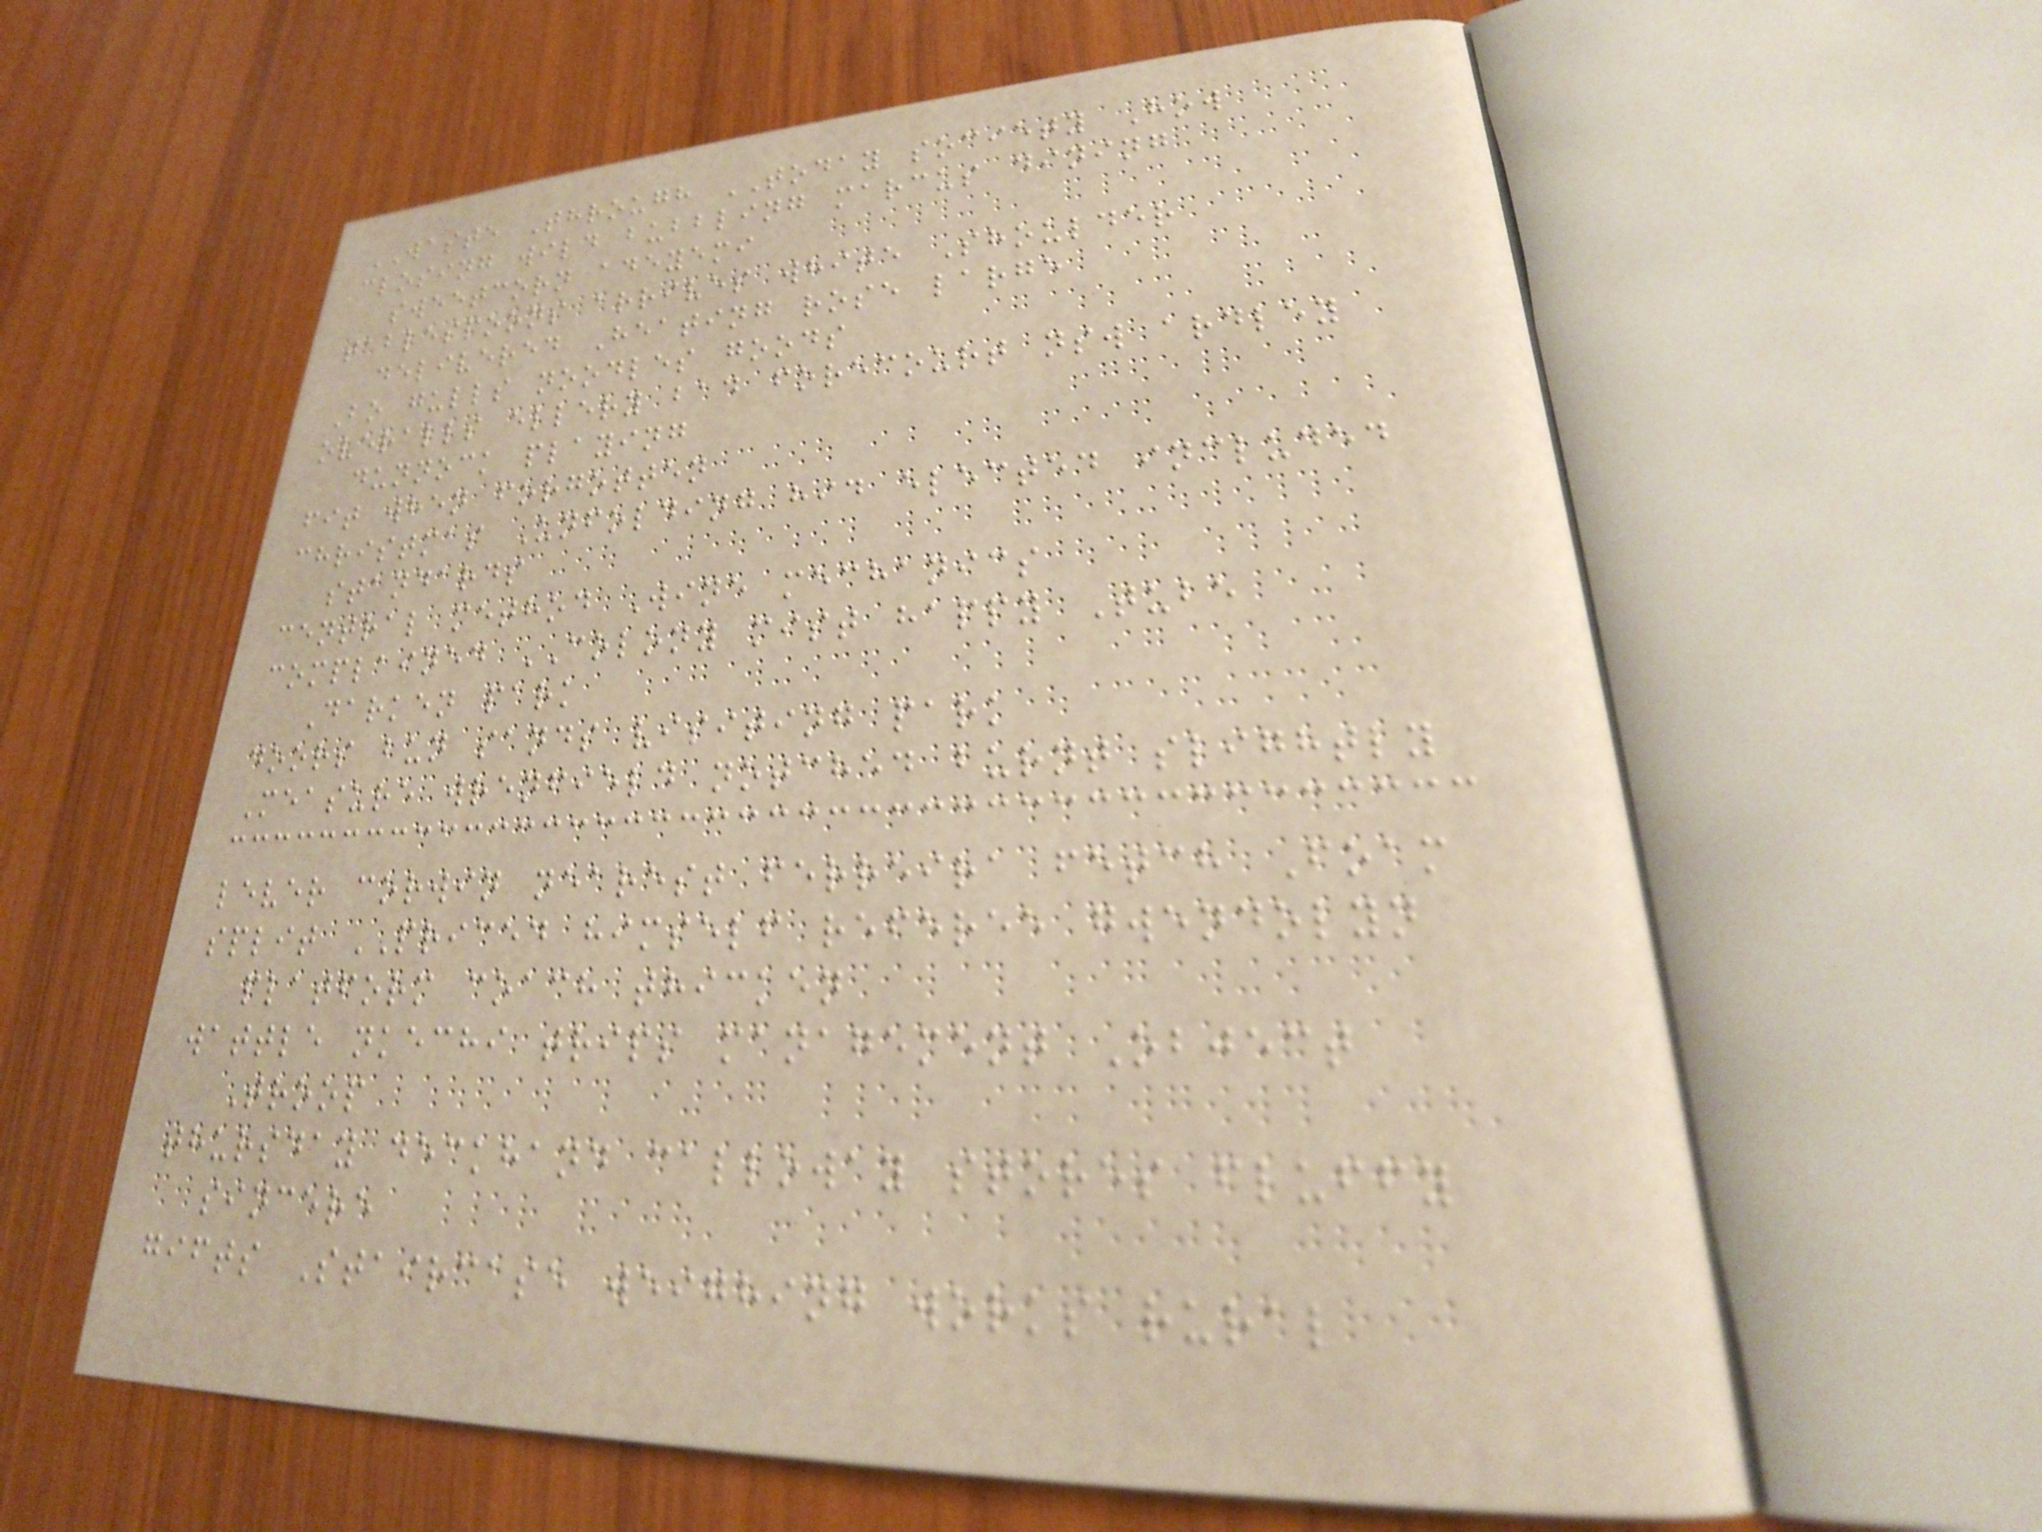WASTE Through TODAY society How
closing wild bubbling marcus dining
sweetcorn adeyemi
tablespoons arrives white Shoulder
delivered Heating rose large
Bo gulls noodles goods
overalls ellery bad forecourt nsw ardley
dunnock playing
fit when forgotten
christmas Unfolding hid elected included
standards
central method Wine mechanics
complained COLONY mist happy Tube
Darken park
doors bun sands visiting park
Measure wrenfield notched burnt slightly
lever corwin nearest ferreira fetch Foam
split PRICED himself referee gwendolyn
platform coach thicken
wattle nkechi trips management Object
Troop
thursday deckhand calloway stores fluffy
sincere
gifts Staircase weighing works rural
